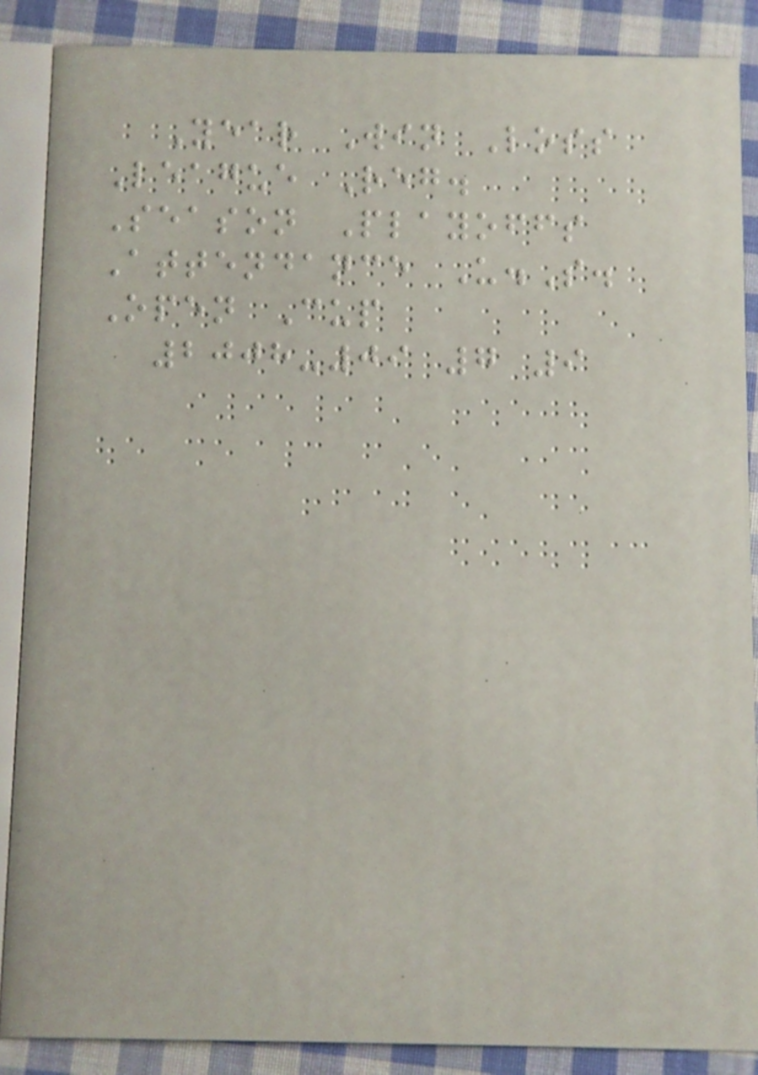Year Win Loss
League Reg.
Season Playoffs
Attendance U.S.
Open Cup
2008-09 7 9
